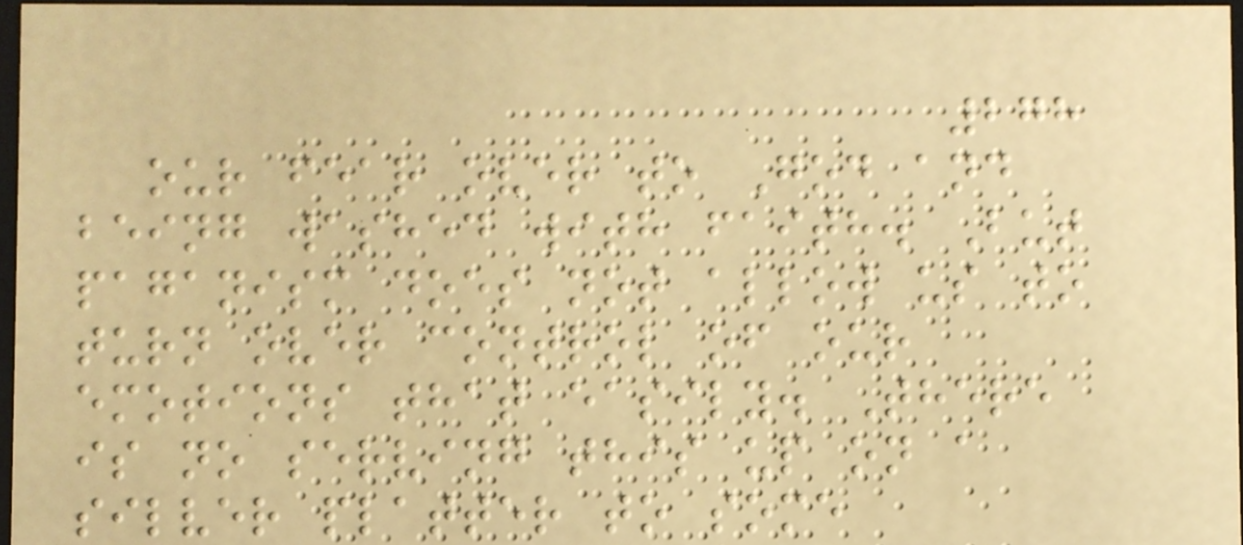278
our fear over to God and
being washed with faith. But
paganism does not allow us to
turn over control of our
emotions that easily. There
is no serving this up on a
silver platter to some
